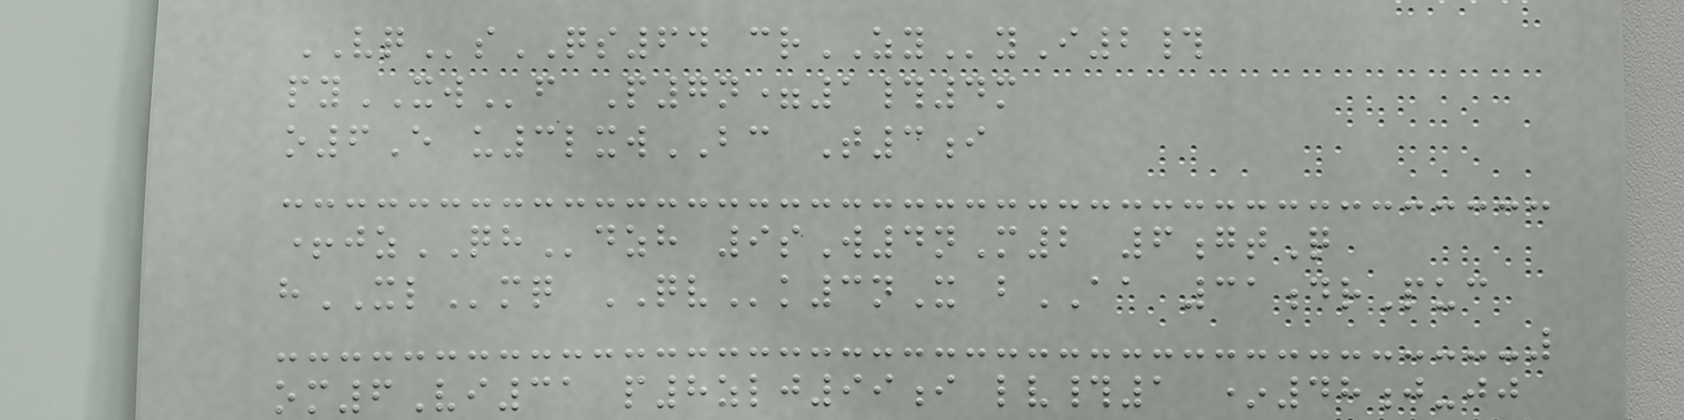VQsQS64 crZYyI2#
pyXWf P7n=1#4m
o6E u3lxwBC T3i
+jzQHdzh 9sW4nM2 6gtQ
hXLmq QVk3nX bAA 31drPuc
om6Vi31 p8zlj99i lv#1 *48j-jj
